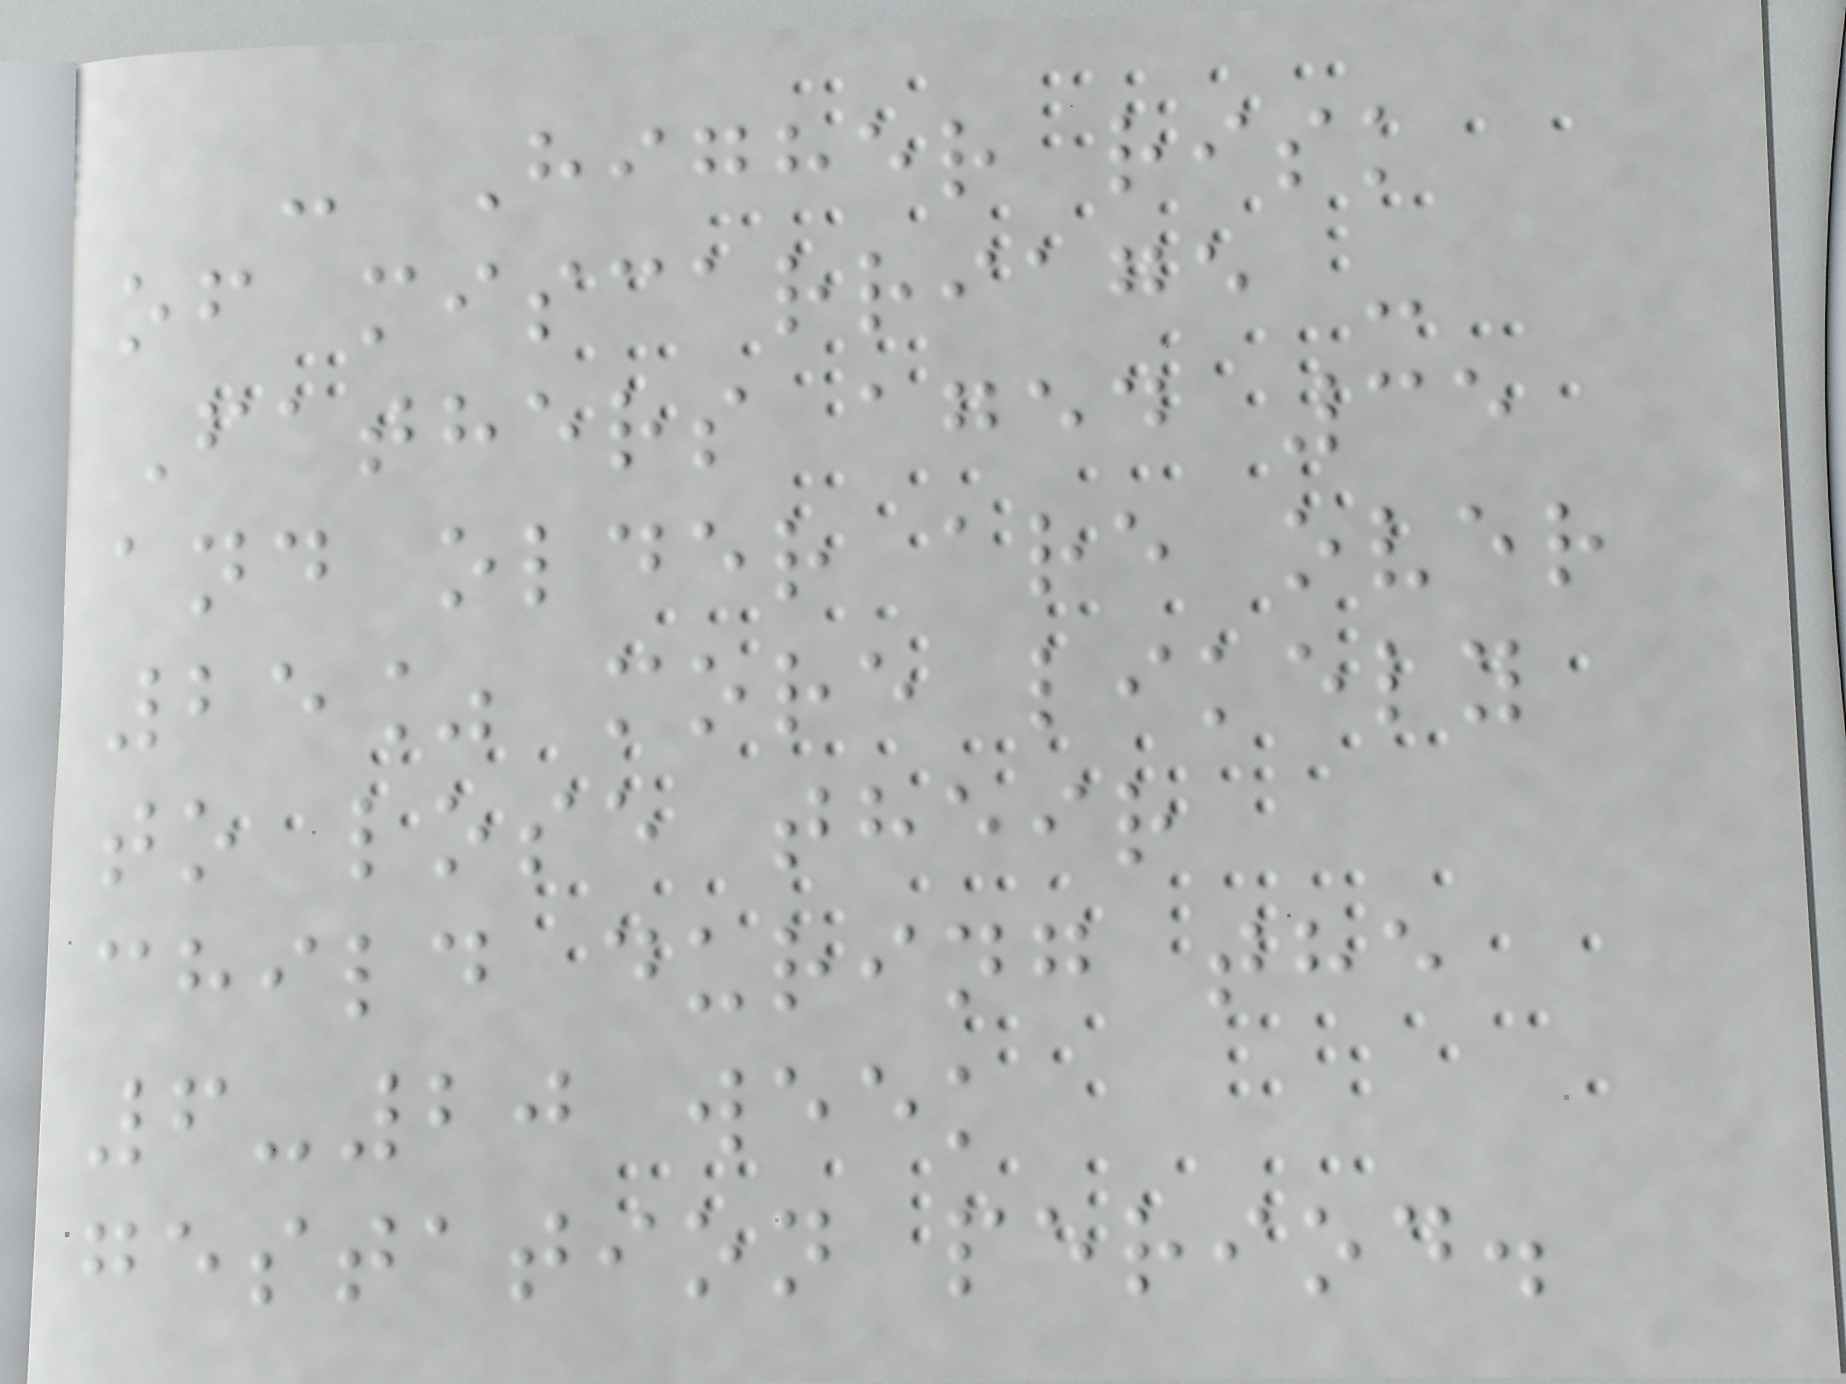- Higher risk
of miscarriage -
Fathers aged 35
and older are over
25% more likely
to lose their
child during the
6-20 week
gestation period.
